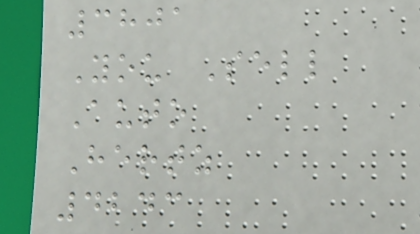3801
You Sell
Auto
Hertz
4243
